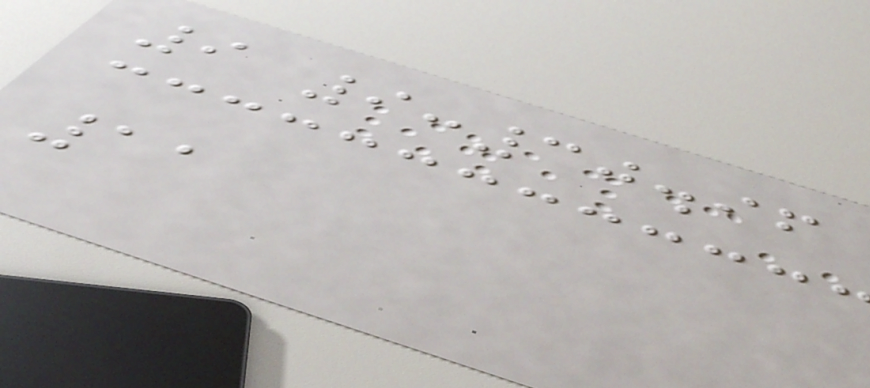9 9:30.96
11
